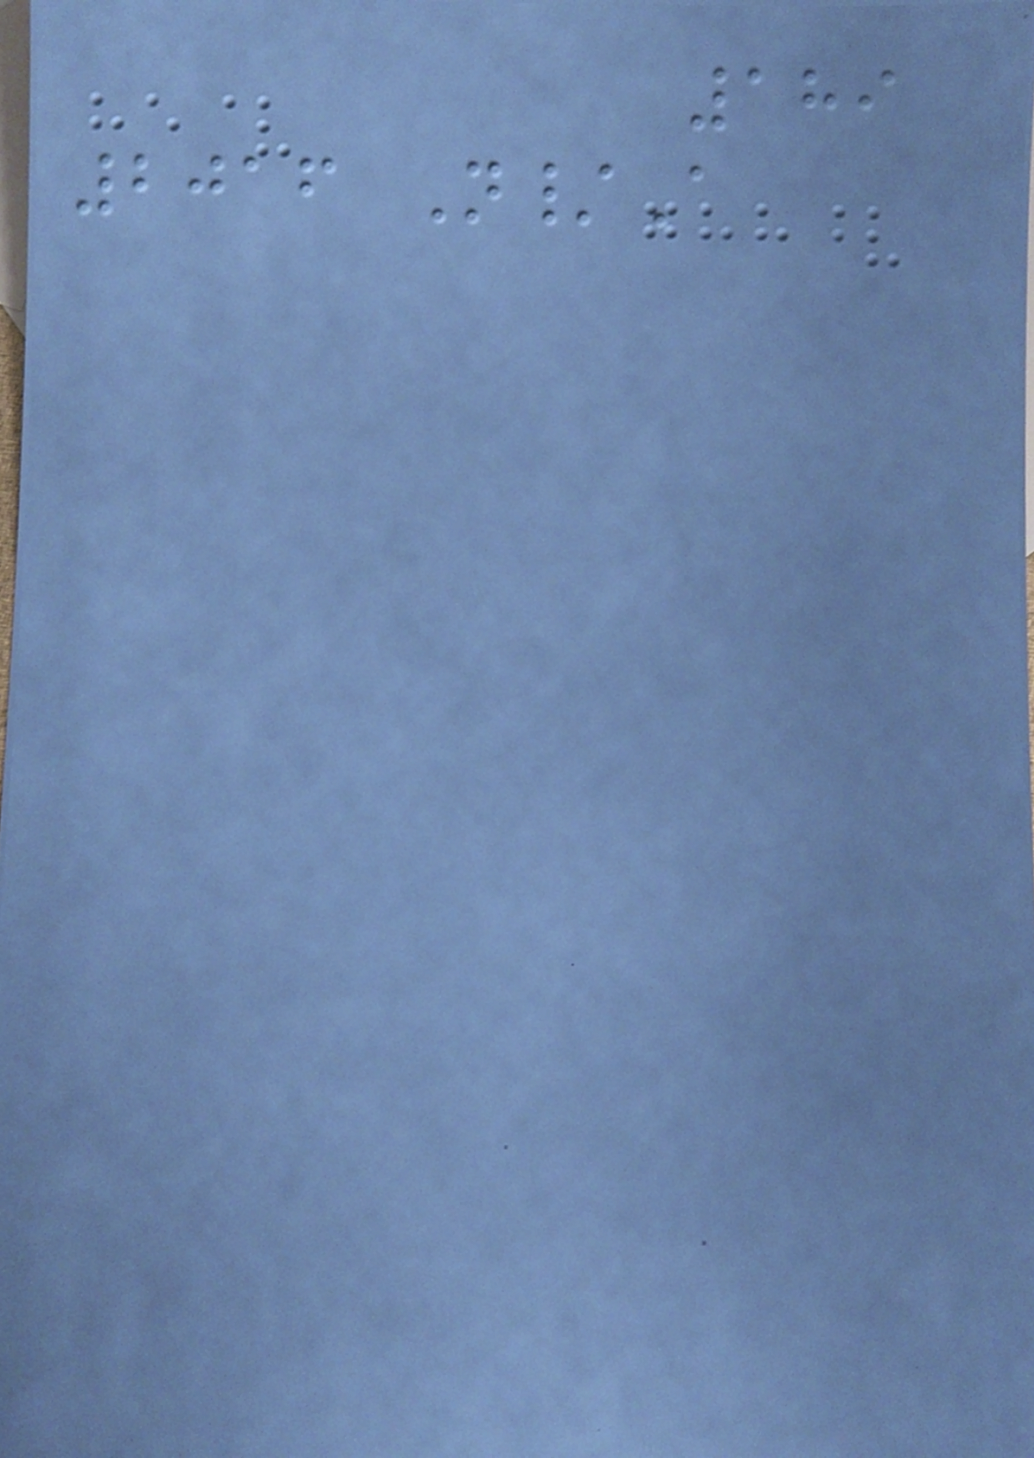189
2016 N/A
